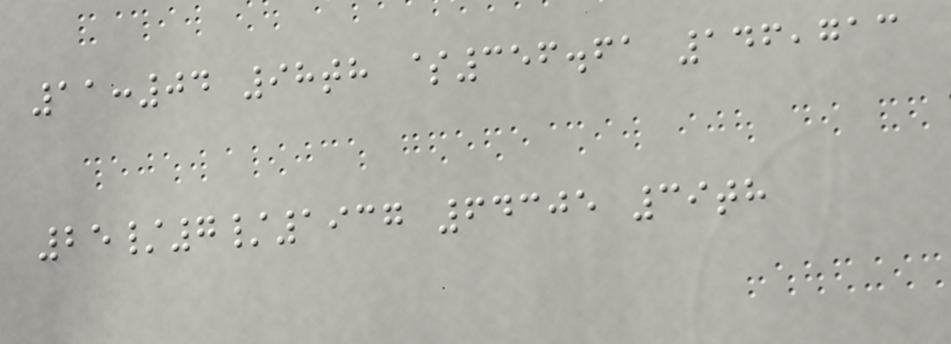11:04 98th $356.61 146,713
25/7/1937 64305 39th
